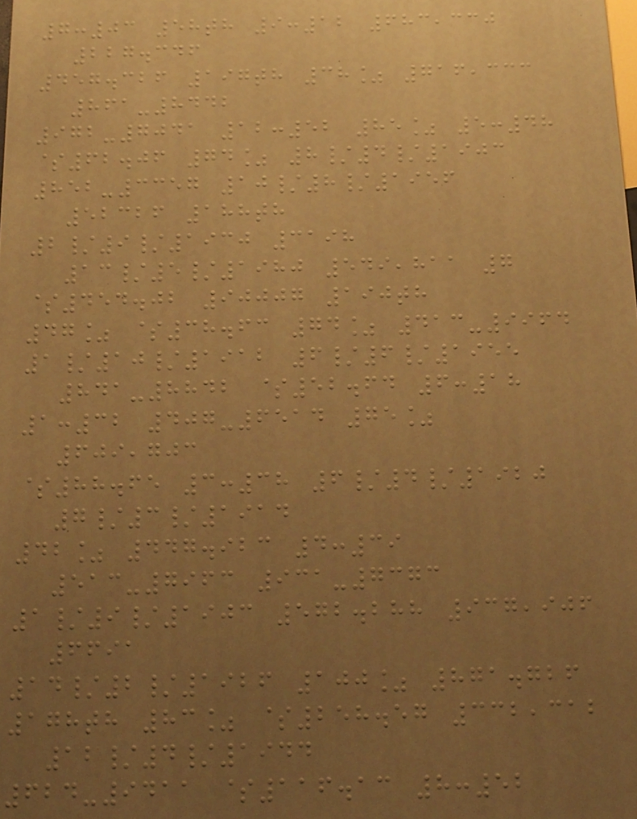7:03 58th 9:12 683,330
227.346
457.326 197th 38% 716,333
861-8442
972-7041 12:52 85% 5:48
$62.06 74% 8/4/1903
852-3357 10/8/1956
52326 188th
2/9/1930 3198
13/5/1980 549,811 7
$454.02 90007 190th
47% $38.63 74% 413-9964
1/10/1912 6/6/1955
841-8842 $52.64 6:18
1:32 407-6514 75%
609,703
$88.65 3:38 6/4/1920
7/3/1914
42% 447.923 4:39
513-7963 931-7373
1/9/1903 572.288 937,906
6691
14/2/1926 100% 871.726
178th 83% $258.57 332,312
12/4/1944
624-9411 $116.13 8:52
